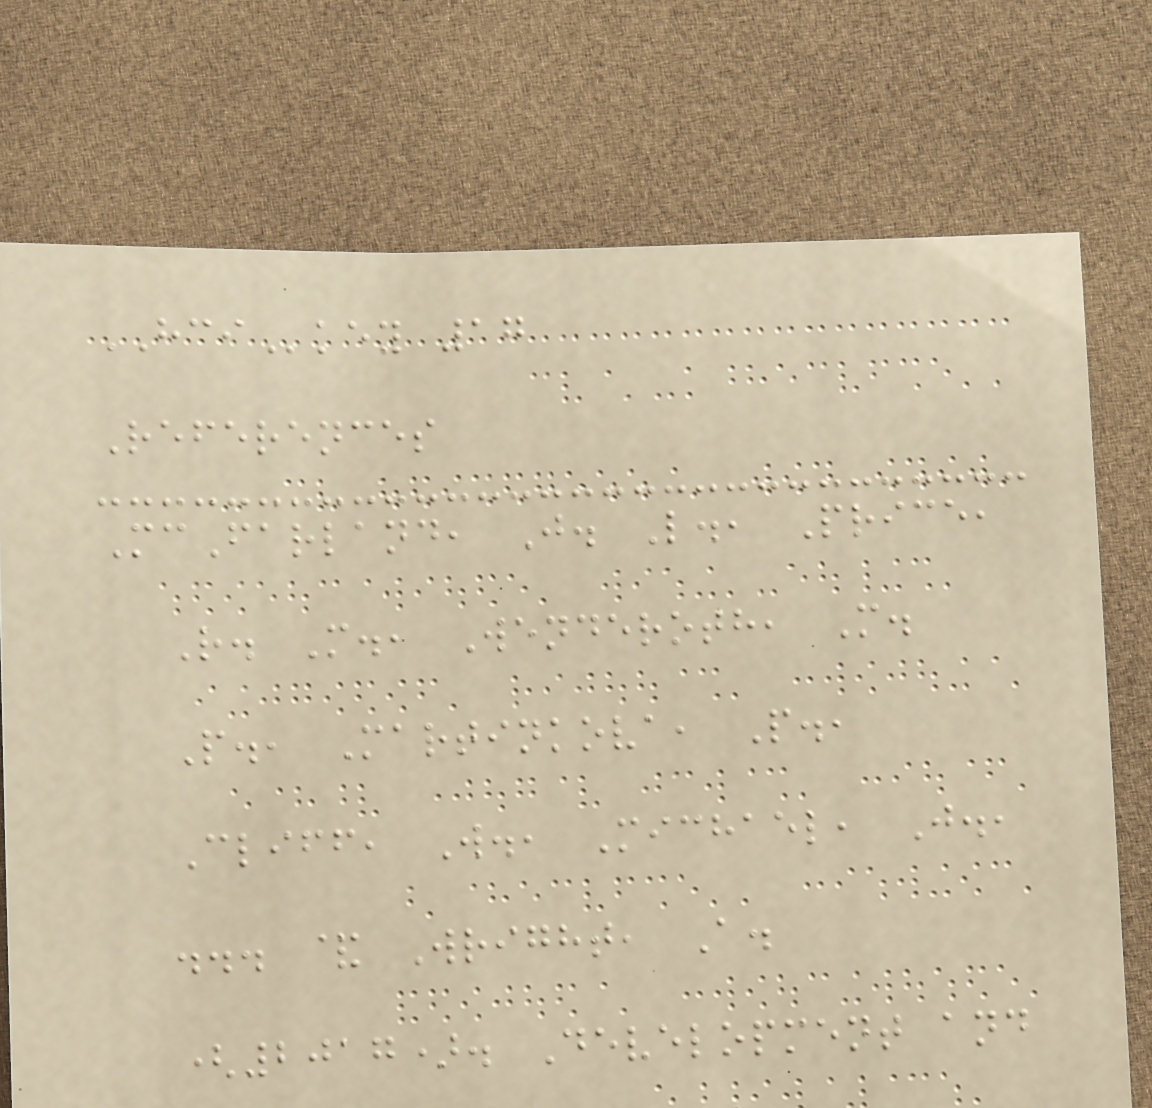HCIkey 17
References
McFarland, J. L., Price,
R. M., Wenderoth, M.
P., Martinkova, P.,
Cliff, W., Michael, J.,
... & Wright, A.
(2017). Development and
